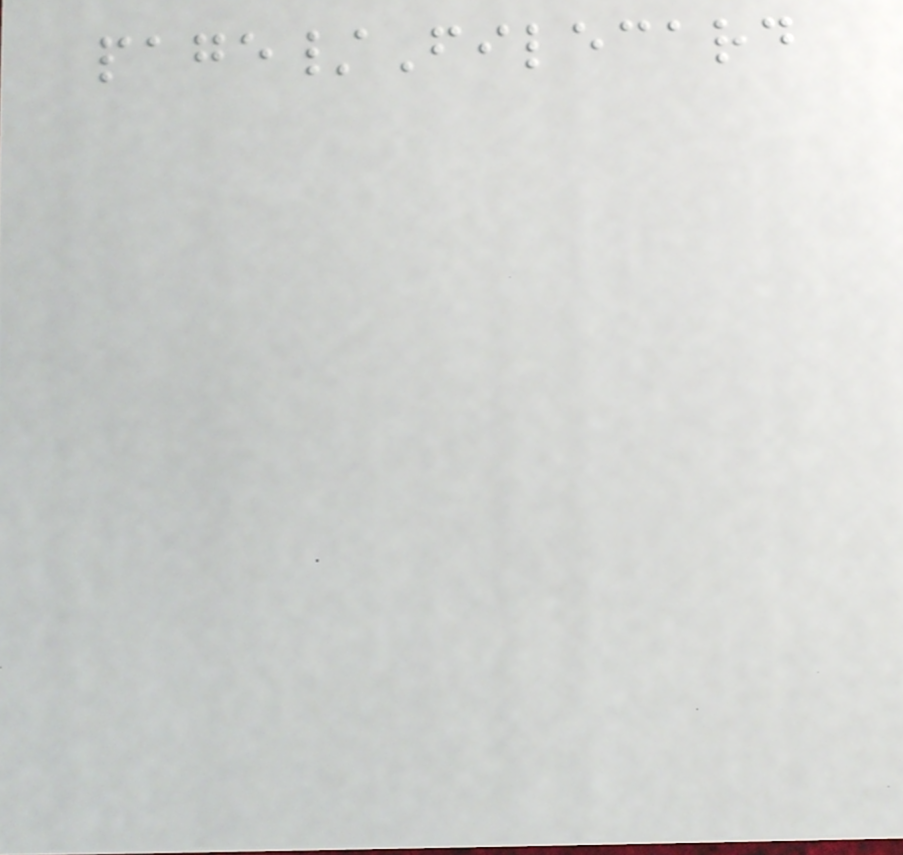page/Filecard
